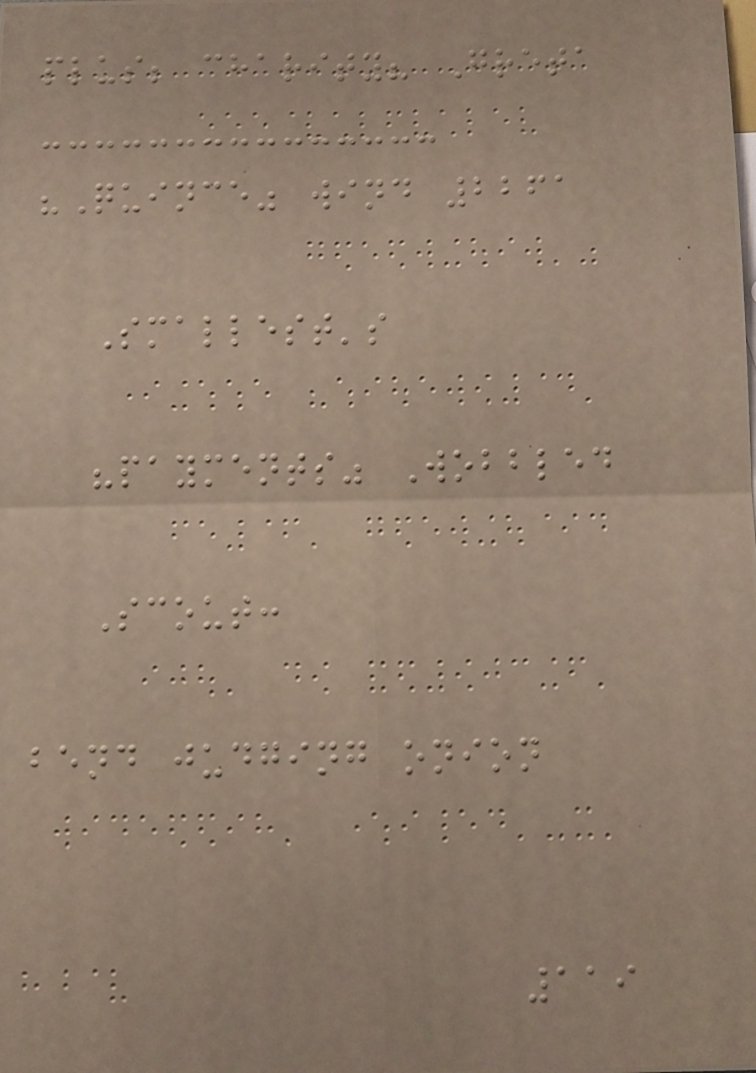plus; charity? Greta
"Quince" wind 2261
Smallest's
"payments" Wobbled
Scout:
bend judging onion
119
